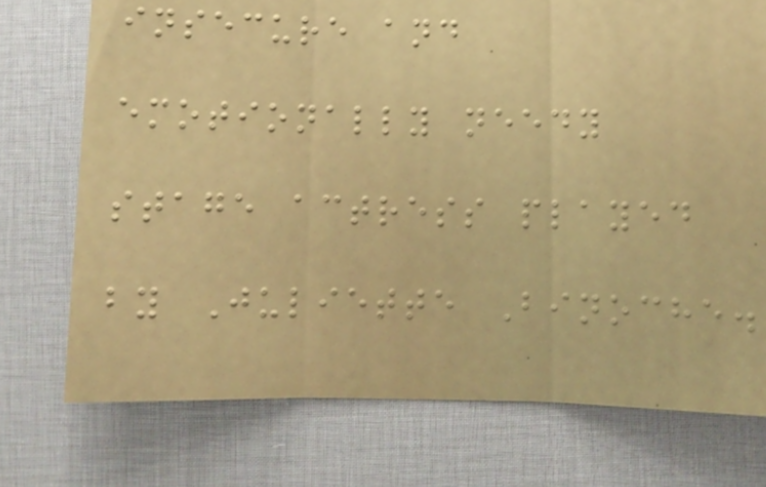insecure and
emotionally needy
stage actress played
by Juliette Binoche.
